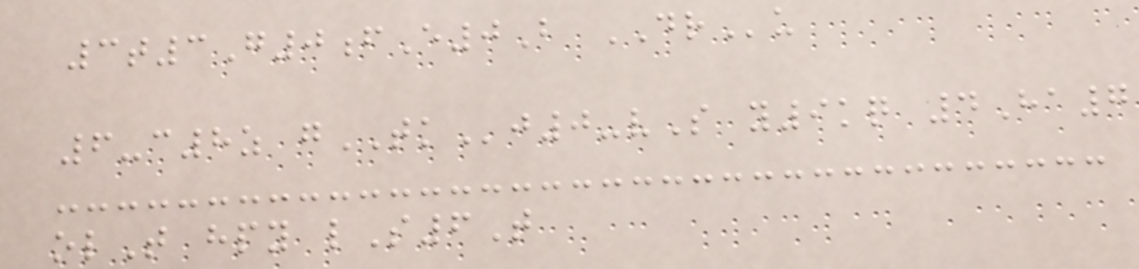3t3G0fE0B DRu
6-c8z gTKj0-vS y9kq 4Ha7
olT hpy lS6T
